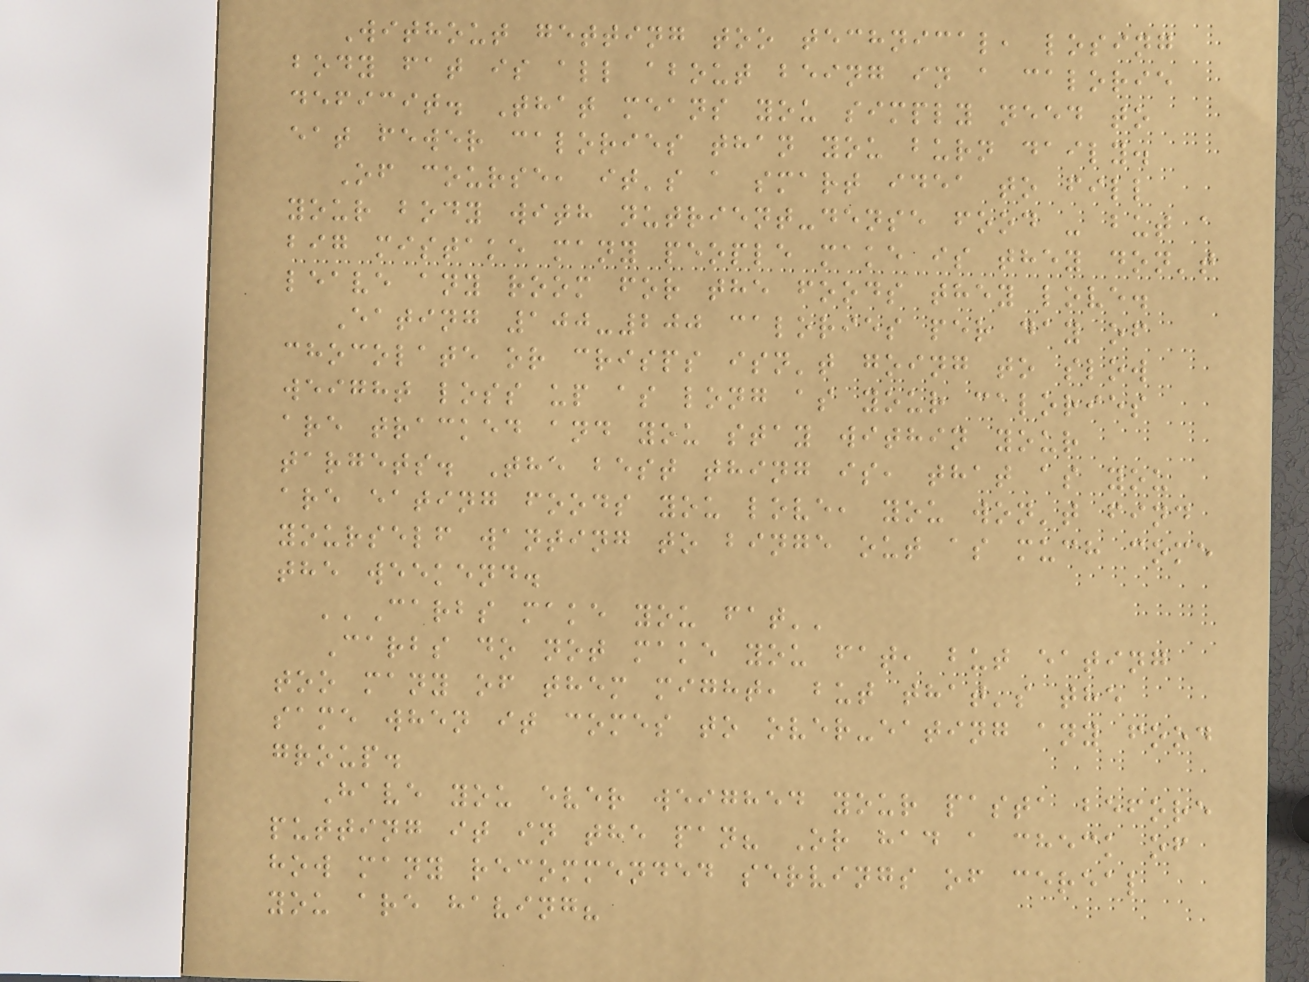Without getting too technical, losing
body fat is all about being in a calorie
deficit. That means you simply need to
eat fewer calories than you burn daily.
Of course, it's a smart idea to fill
your body with nutrient-dense food - but a
big mistake many people make is they don't
leave any room for the foods they love.
Eating 100-200 calories per day of
chocolate or crisps isn't going to slow
weight loss up as long as your calories
are tracked and you stay within your
targets. The best thing is, that as you
are eating foods you love, you won't find
yourself wanting to binge out as much come
the weekend.
''Carbs make you fat''
Carbs do not make you fat, but eating
too many of them might, but that's the
same when it comes to over-eating any food
group.
Have you ever weighed your pasta before
putting it in the pan? Or had a check of
how many recommended servings of cereal
you are having?
